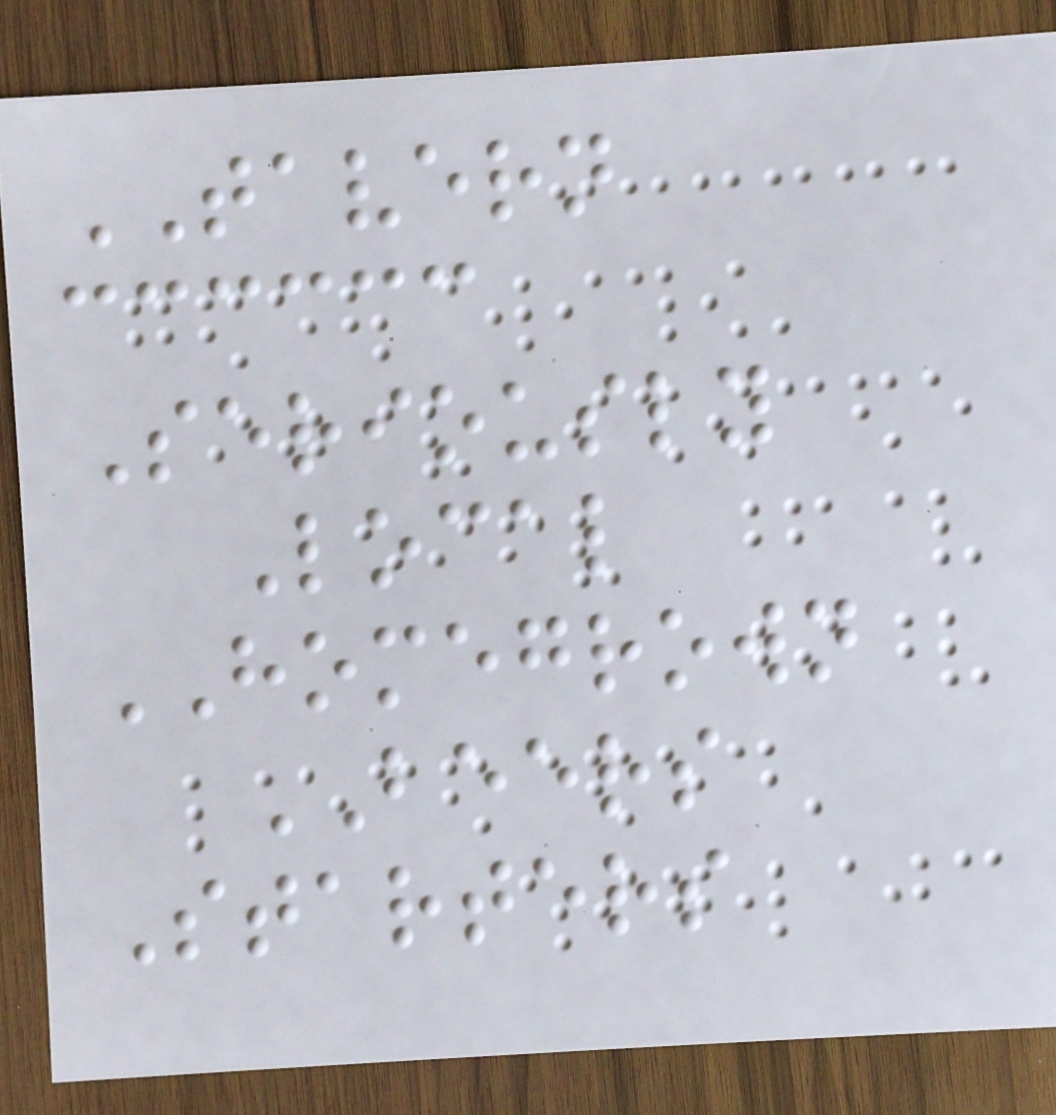TAVERN
Seriously
Local
HOMEGROWN
BEERS
Starters
